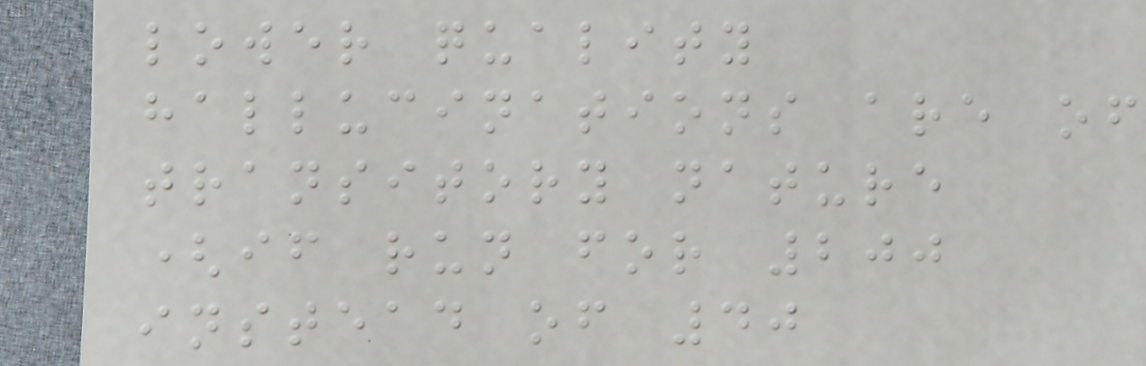lower quality
hallucinations are of
transitory nature
(if run for 200
instead of 40
